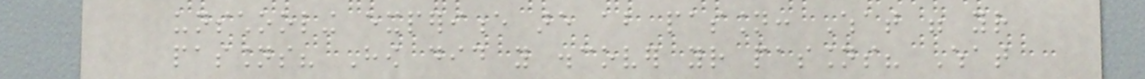unschooling experience are about passion: What were your
passions? How did you discover your passions? What
